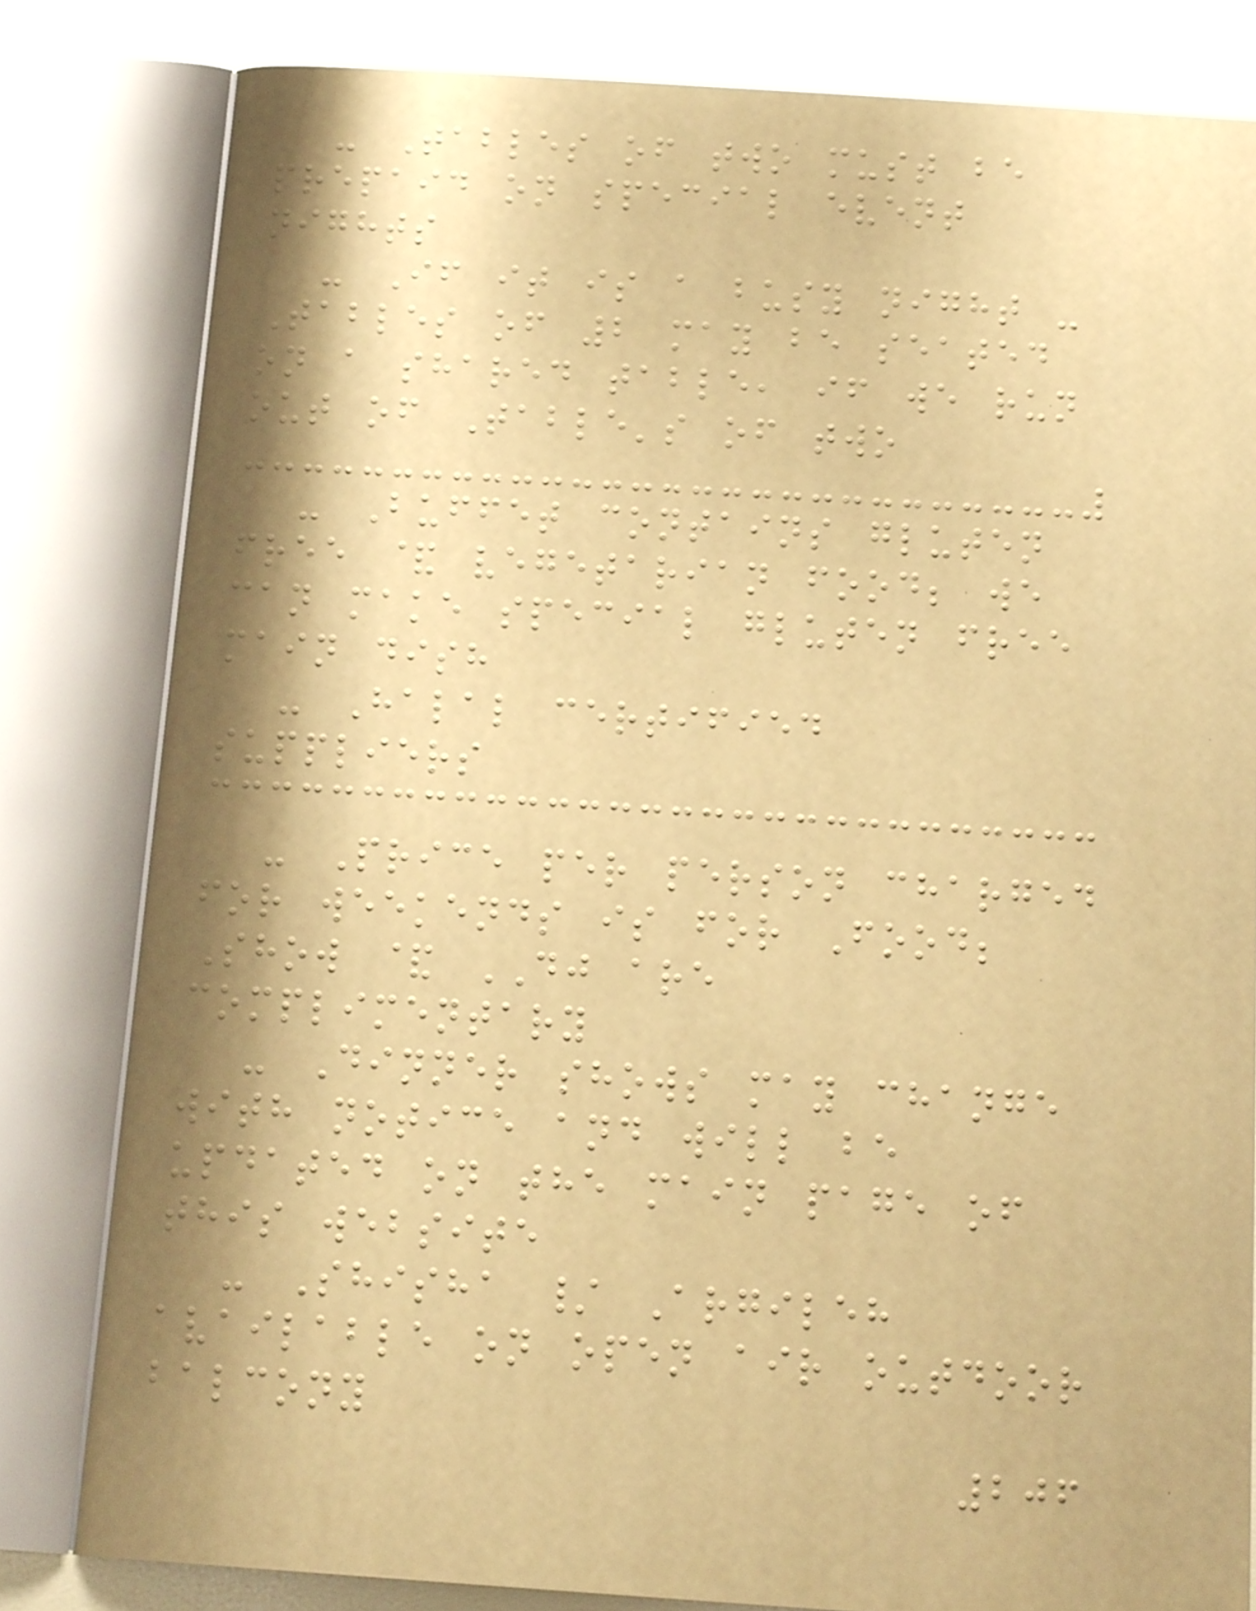- Tables of two must be
prepaid on special event
nights
- If it is a busy night -
Tables of 2 may be seated
on a shared table, if we run
out of Table's of two
- Buffet contains gluten
free & vegetarian food; we
can make special gluten free
main dish
- Halal certified
suppliers
- Price per person charged
for weekends is for Food;
Show & DJ are
complimentary
- Dinner shows may change
with notice and will be
updated on the main page of
this website
- Shisha / Argileh
available on open air outdoor
balcony
206
